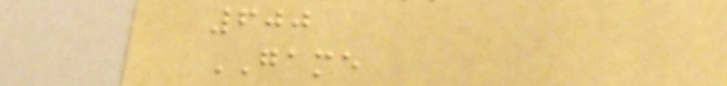600
GAME
